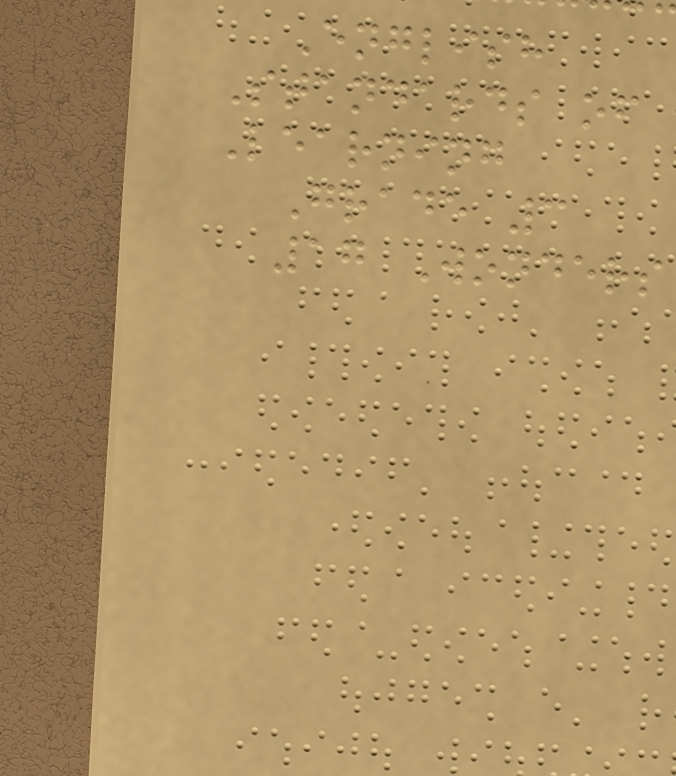English
Standards of
Learning
Grade 3
17 Wonders
